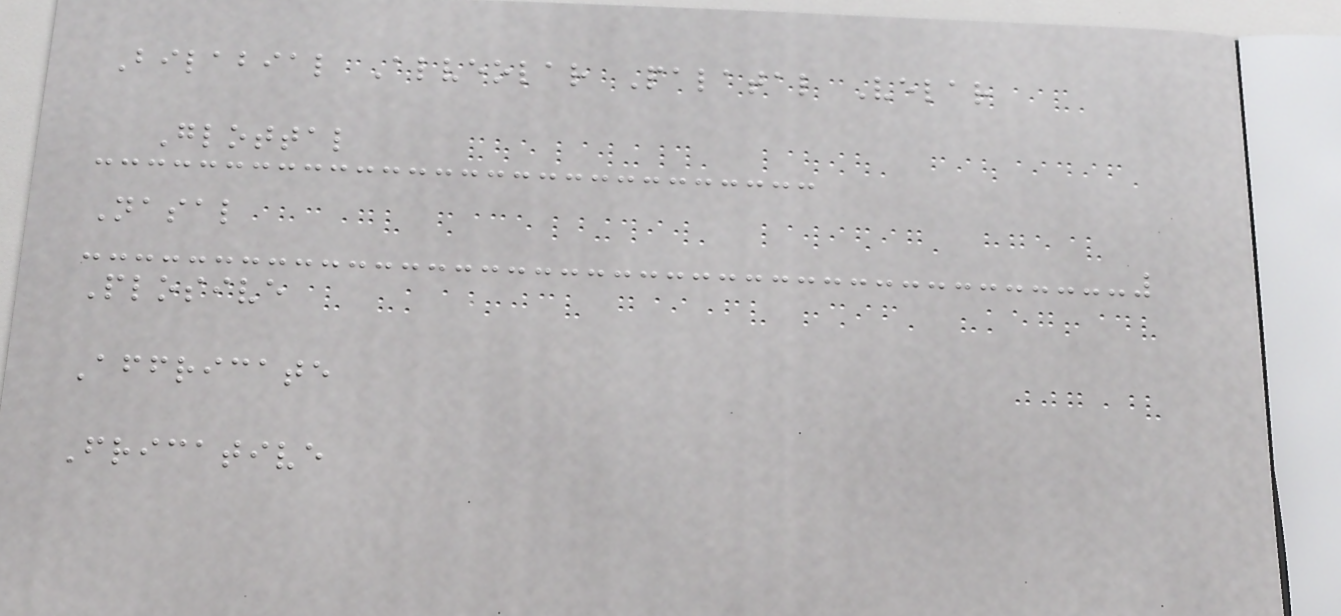Bilabial Alveolar Palatal Velar
Glottal
Nasal
Plosive
Affricate
Fricative
